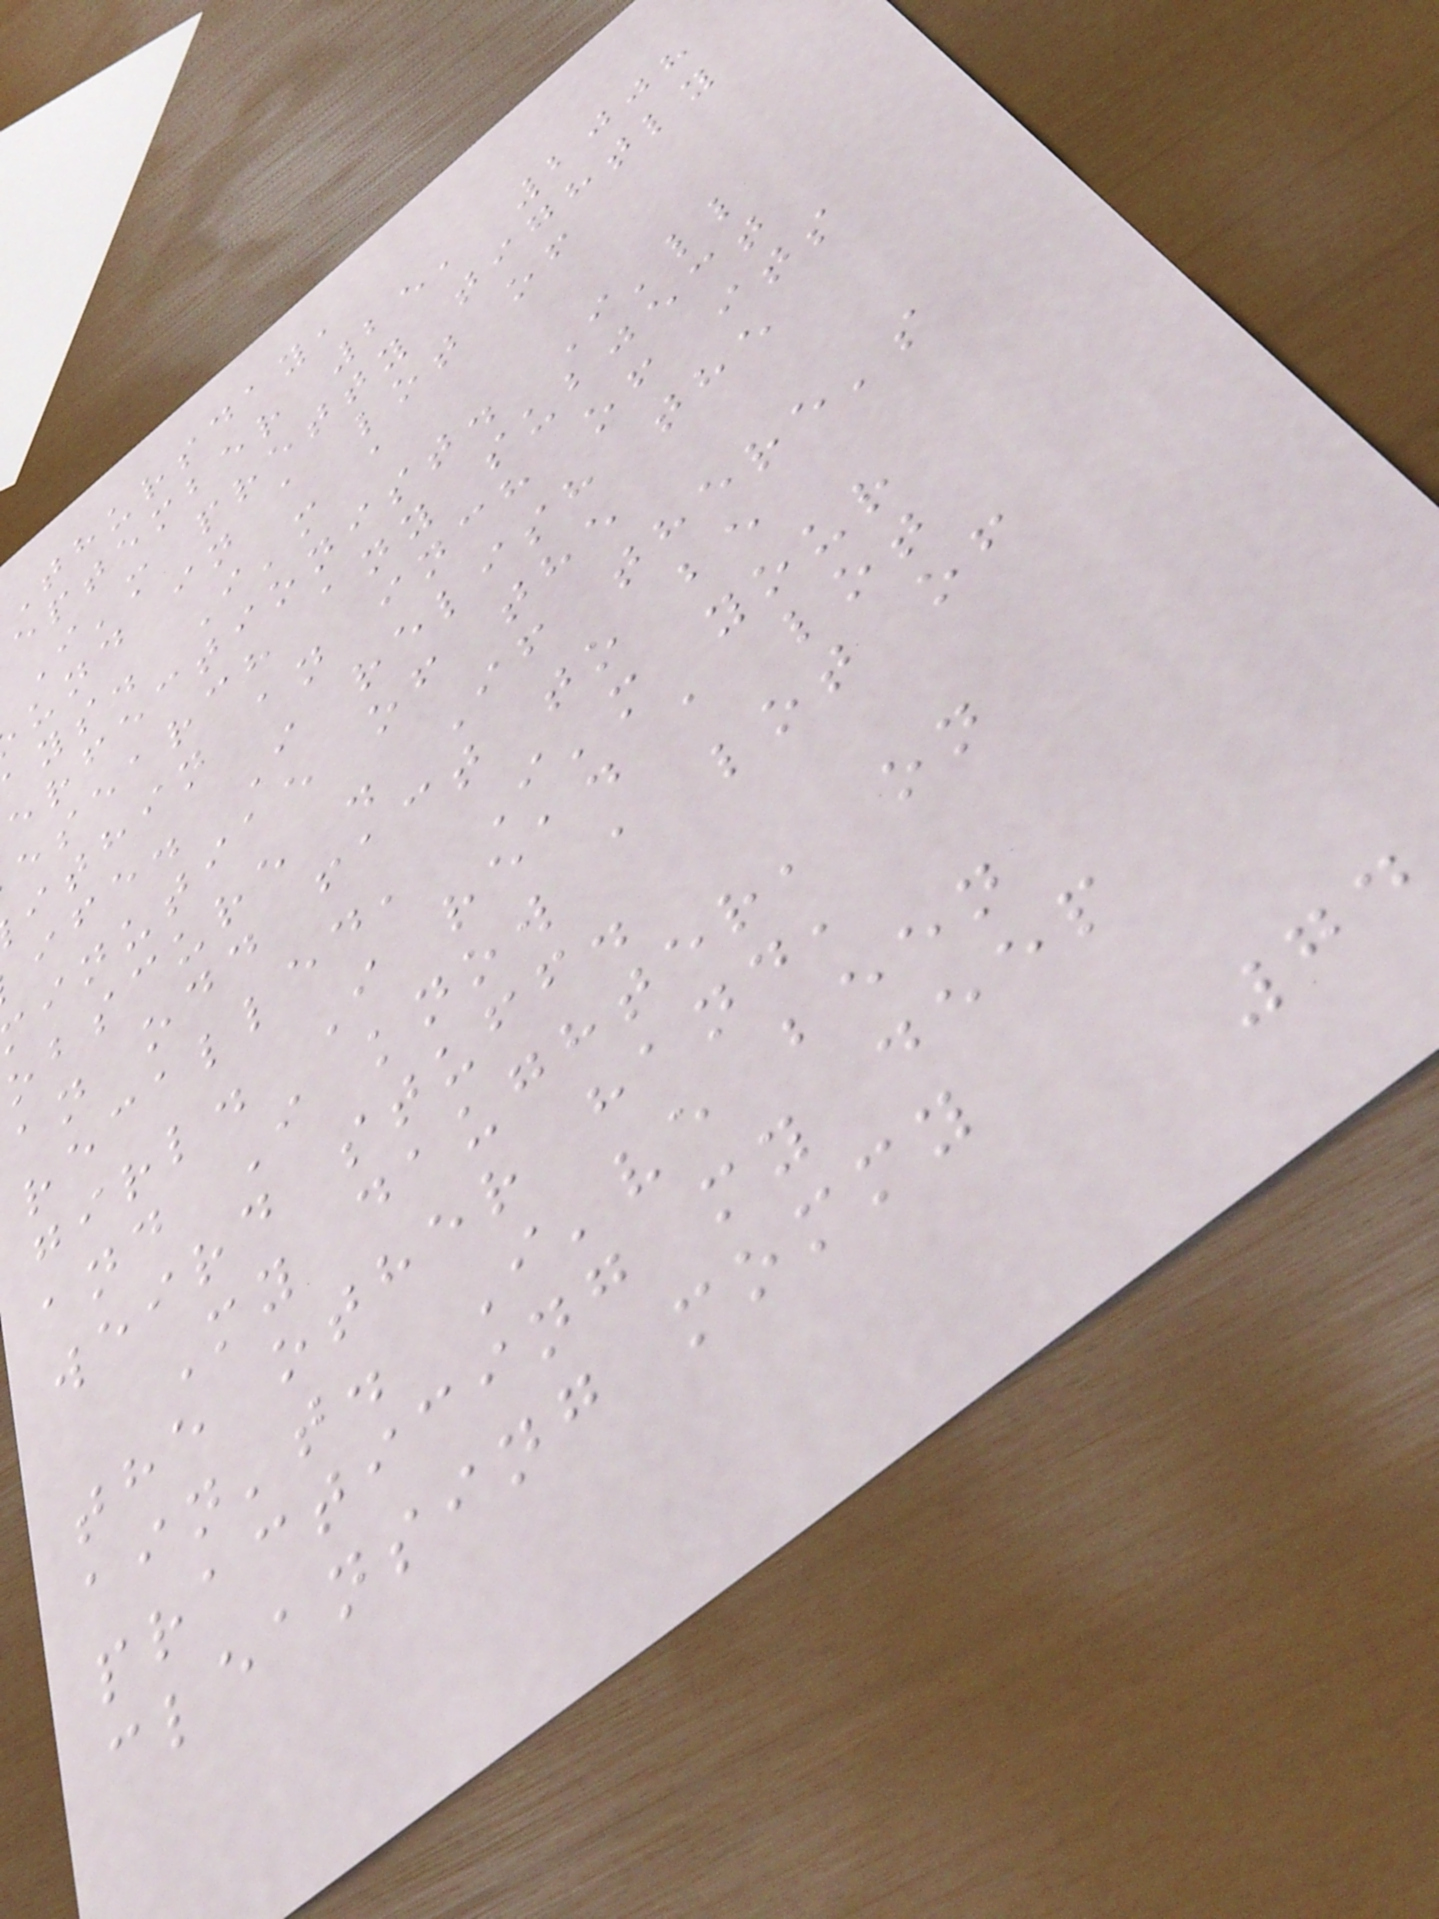Thursday,
eptember 25, 2008
I'm pretty tightly
und in a lot of
ys. I'm a
erfectionist. I'll
esearch any subject
ithin an inch of its
ife. I relish the
inutiae of the
obscure . If there's
an odd fact to be
recalled, I'm your
girl. I read a lot
and I know a lot of
weird stuff.
My daughter, on
the other hand,
ain't. I've been
practicing my deep
cleansing mommy
74
